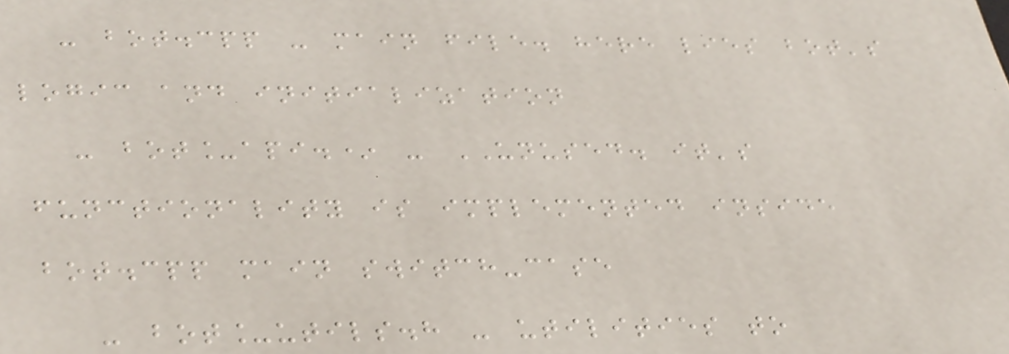- bot.cpp - main file. here lies bot's
logic and initialization
- bot_api.* - UNUSED. it's
functionality is implemented inside
bot.cpp main switch-case
- bot_utils.h - utilities to
